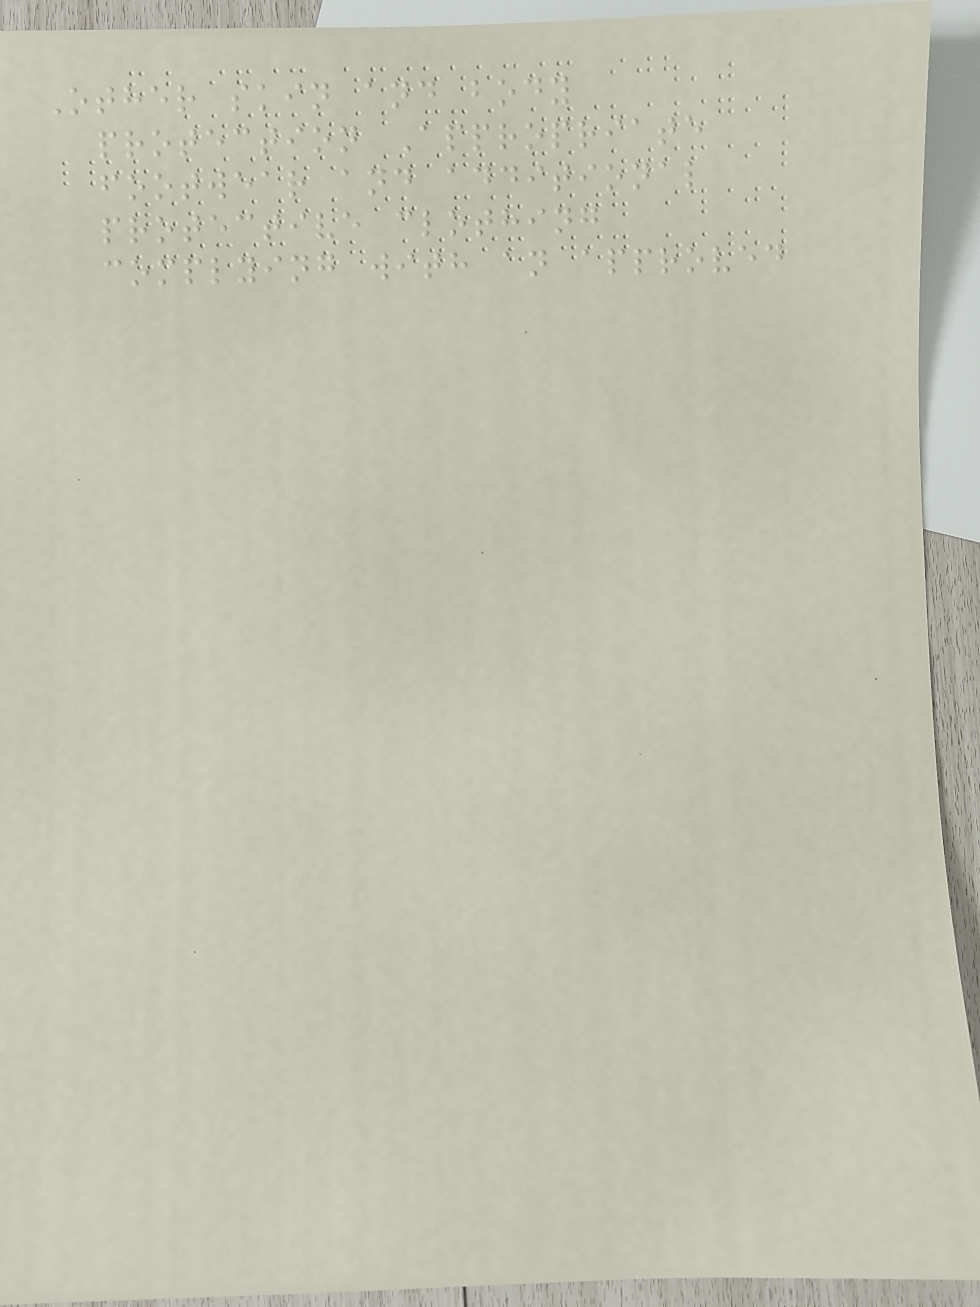Other skin and body
protection Appropriate
footwear and additional
protective clothing
complying with an approved
